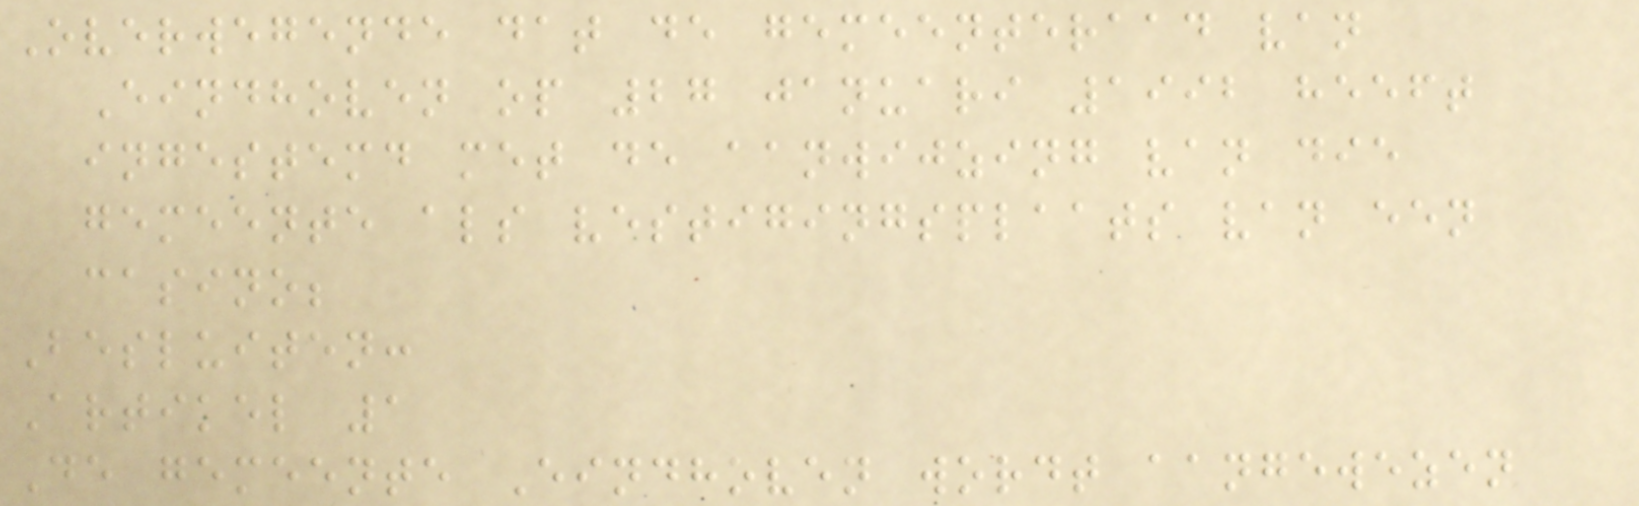Overwegende dat de gemeenteraad van
Eindhoven op 27 januari 1992 heeft
ingestemd met de aanwijzing van die
gemeente als vestigingsplaats van een
casino;
Besluiten:
Artikel 1
De gemeente Eindhoven wordt aangewezen
